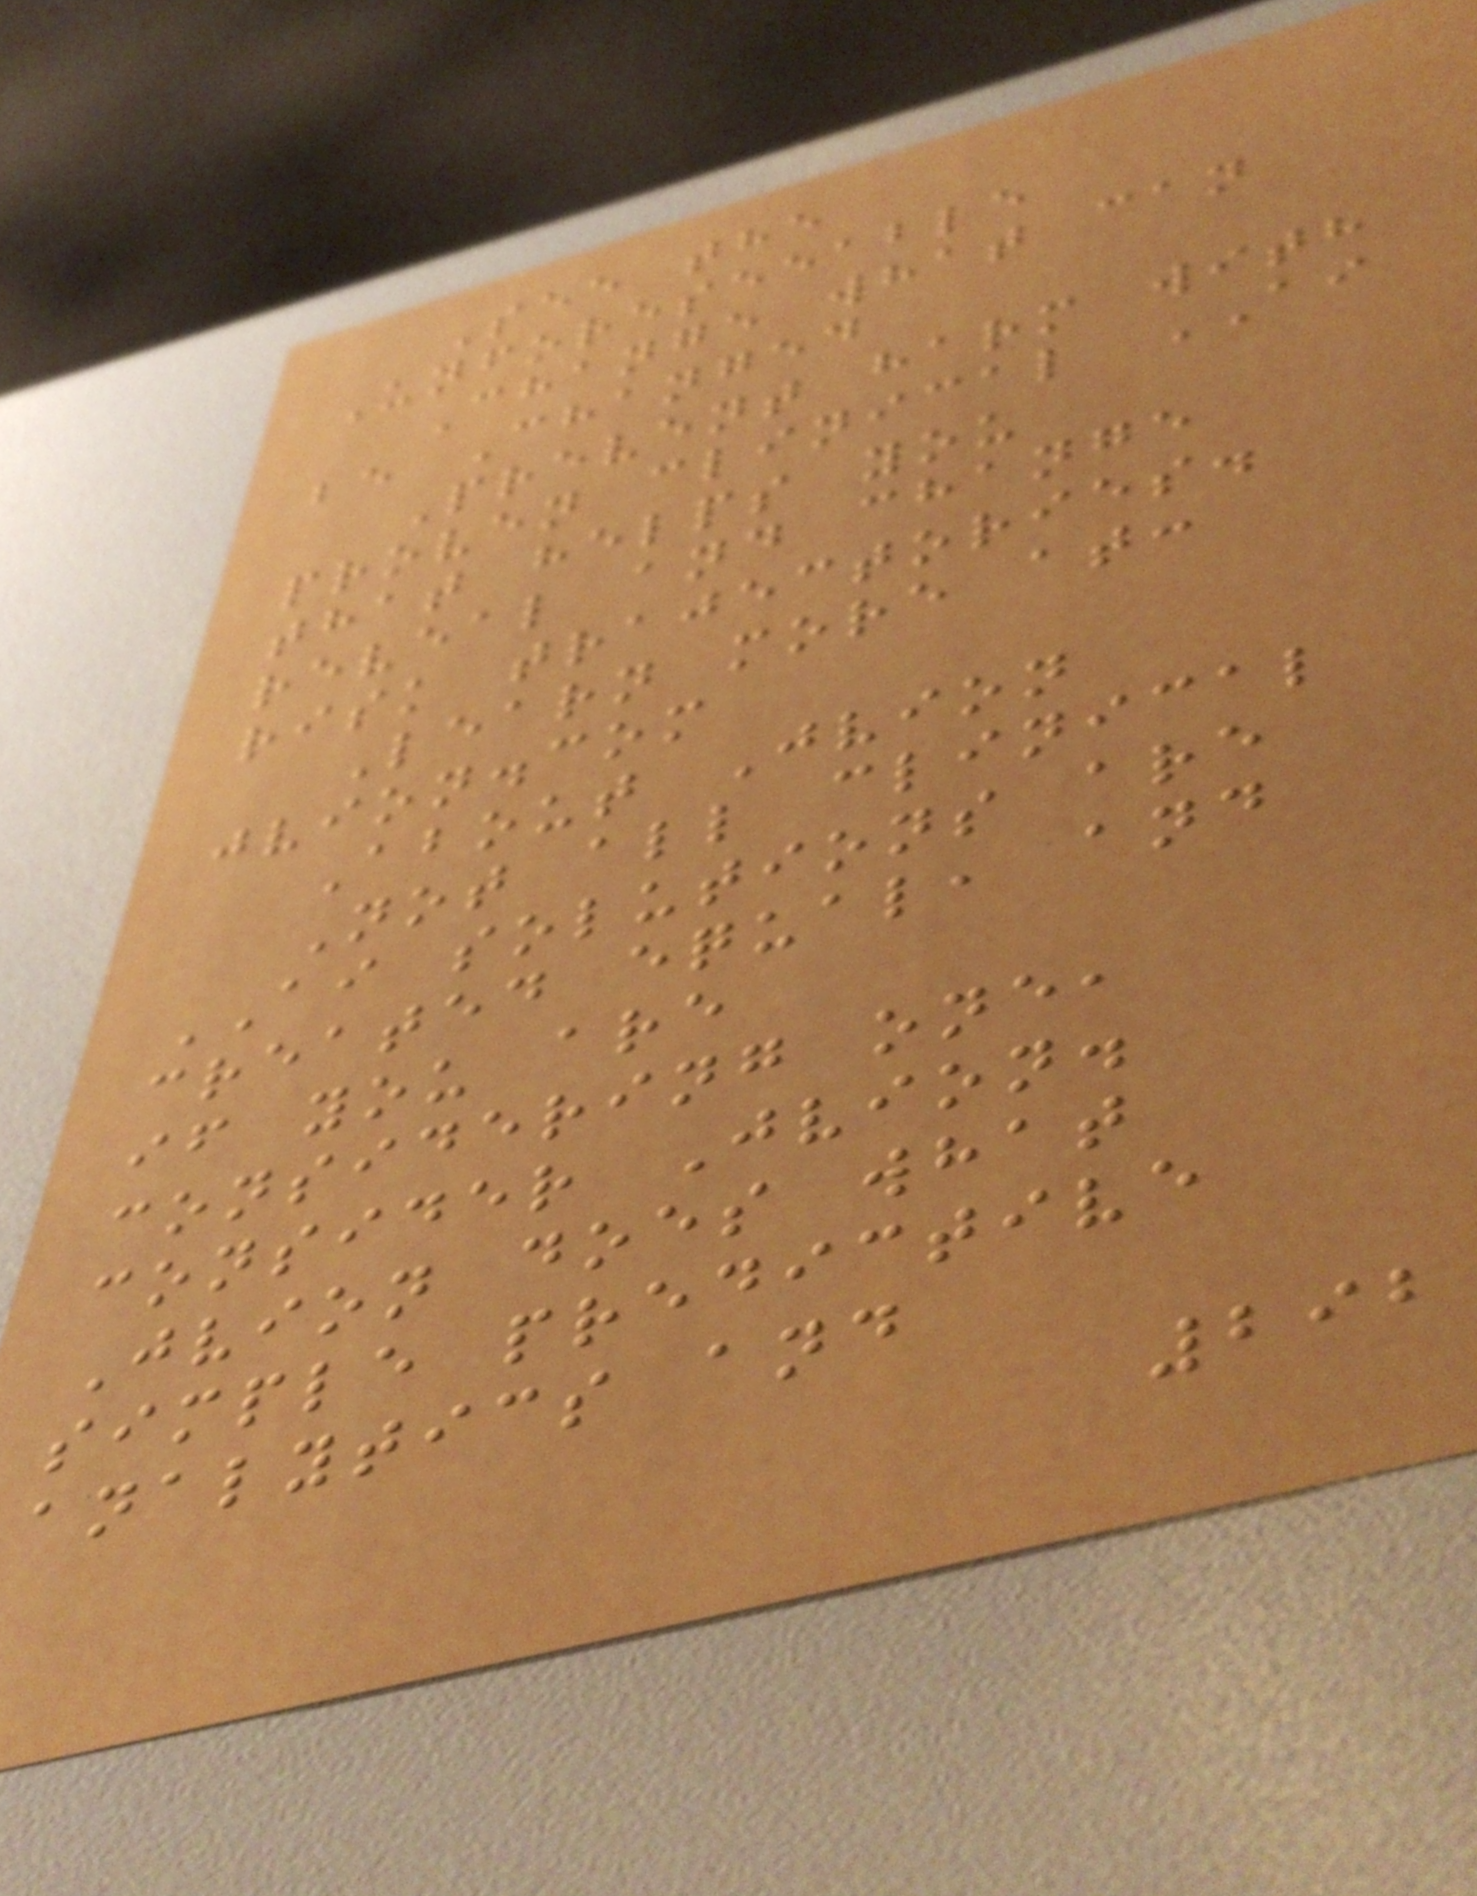See the
Unforeseeable
Change what can
be Changed
Prevent harm with
proven clinical AI
that helps you
reveal and change
risk trajectories.
Learn more at:
jvion.com
About Jvion
Not all clinical
AI solutions are
created equal, and
if you are
considering one,
consider Jvion.
Jvion does what
simple predictive
analytics and
292
